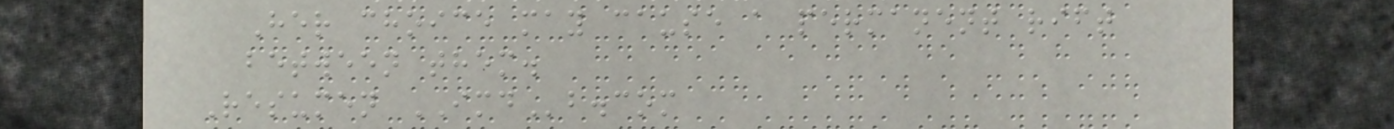Her choice may cause a permanent rift
between them.
Resumen IMDb.com
